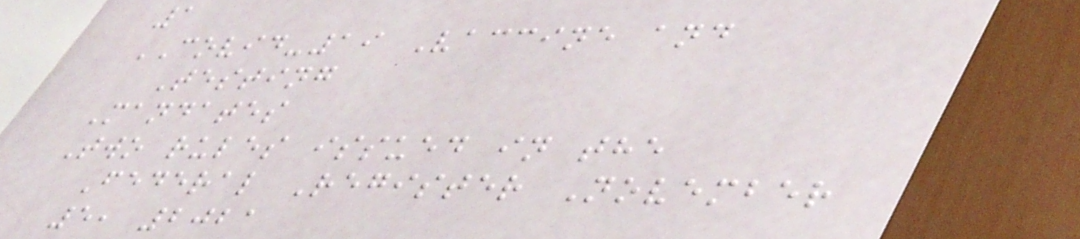1
COVID-19 Vaccine and
Testing
Mandates
Two rules issued in the
Federal Register November
5, 2021
